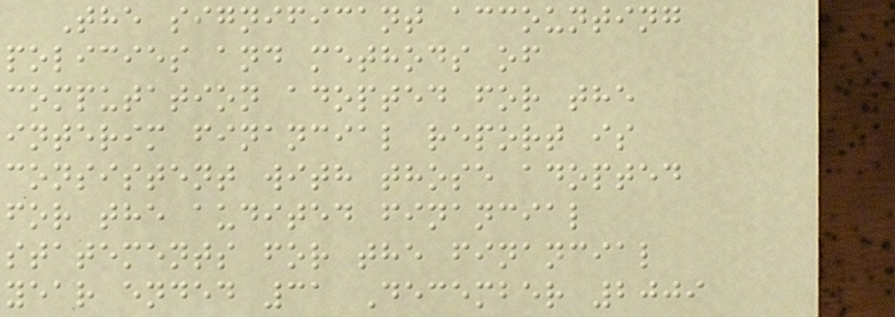The significant accounting
policies and methods of
computation adopted for the
interim financial report is
consistent with those adopted
for the audited financial
statements for the financial
year ended 31 December 2009
